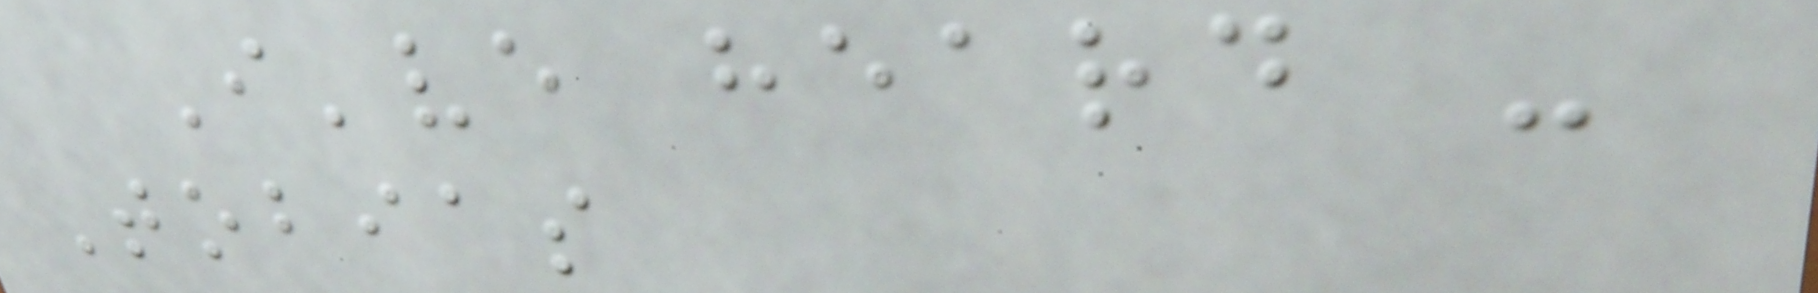I've heard -
Tobias
